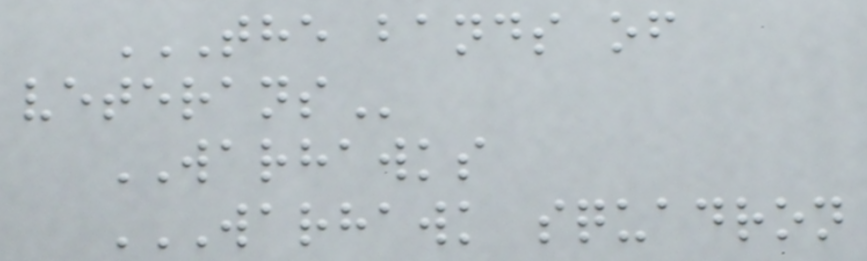THE BANDS OF
VETERANS
WARHAWKS
WARHAWK SQUADRON
